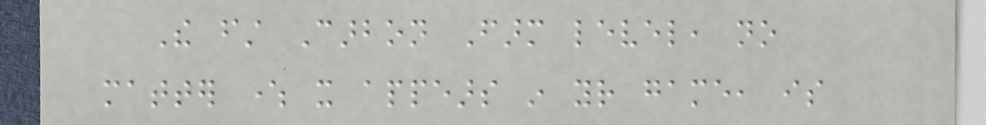The first Carbon Farm level, no
matter where it appears in your game, is
